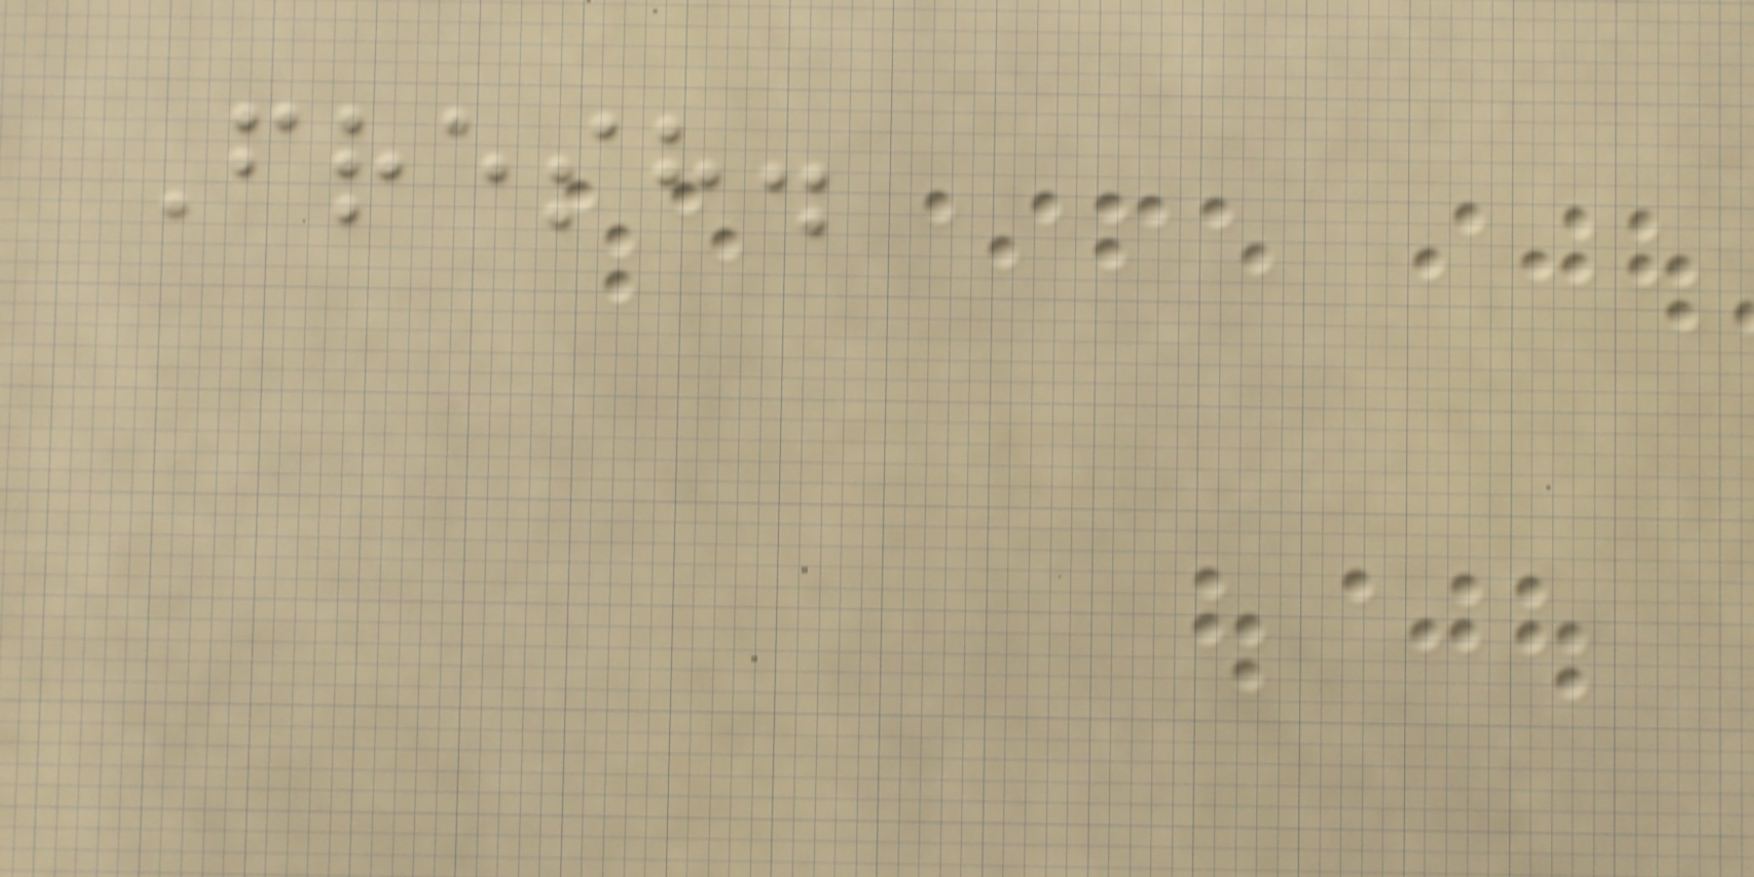Fresh.
